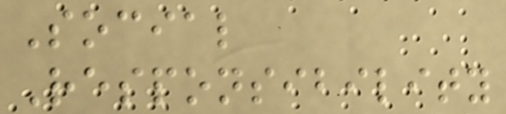Social
Responsibility
